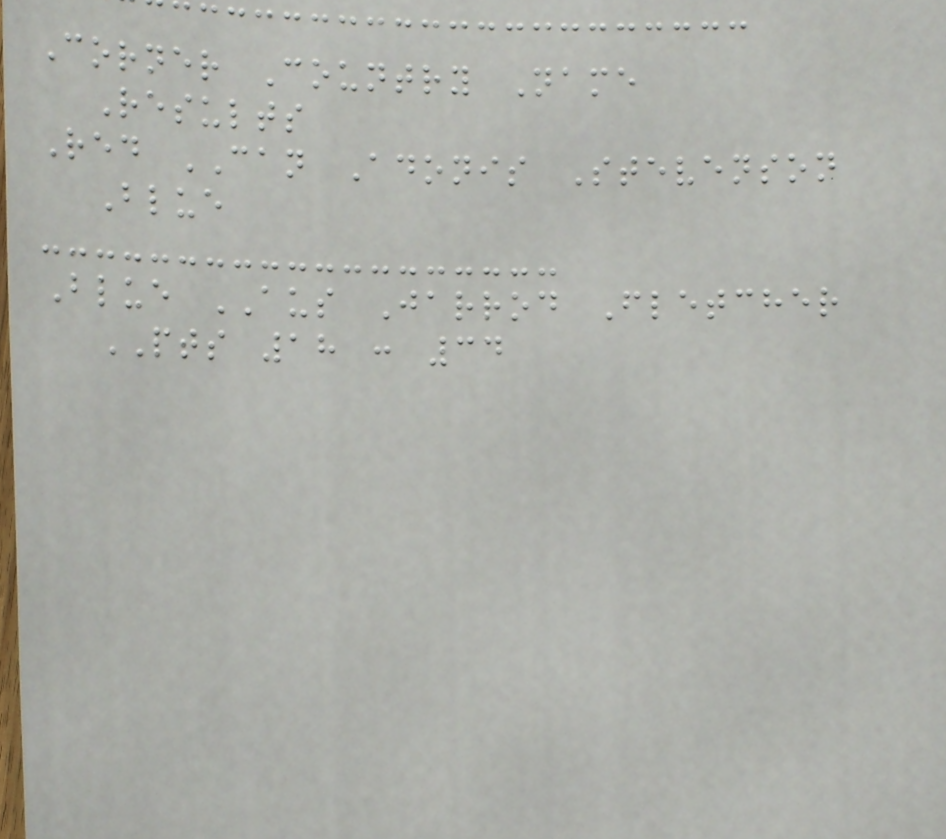Corner Country Name
Results
Red CAN Adonis Stevenson
Blue
Blue AUS Jarrod Fletcher
PTS 18 : 34
